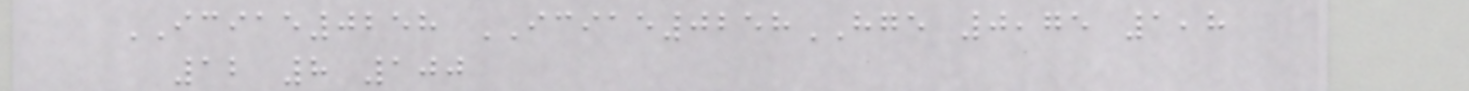ICIAE0258 ICIAE0258HGE 0,75 1,8
12 8 100
